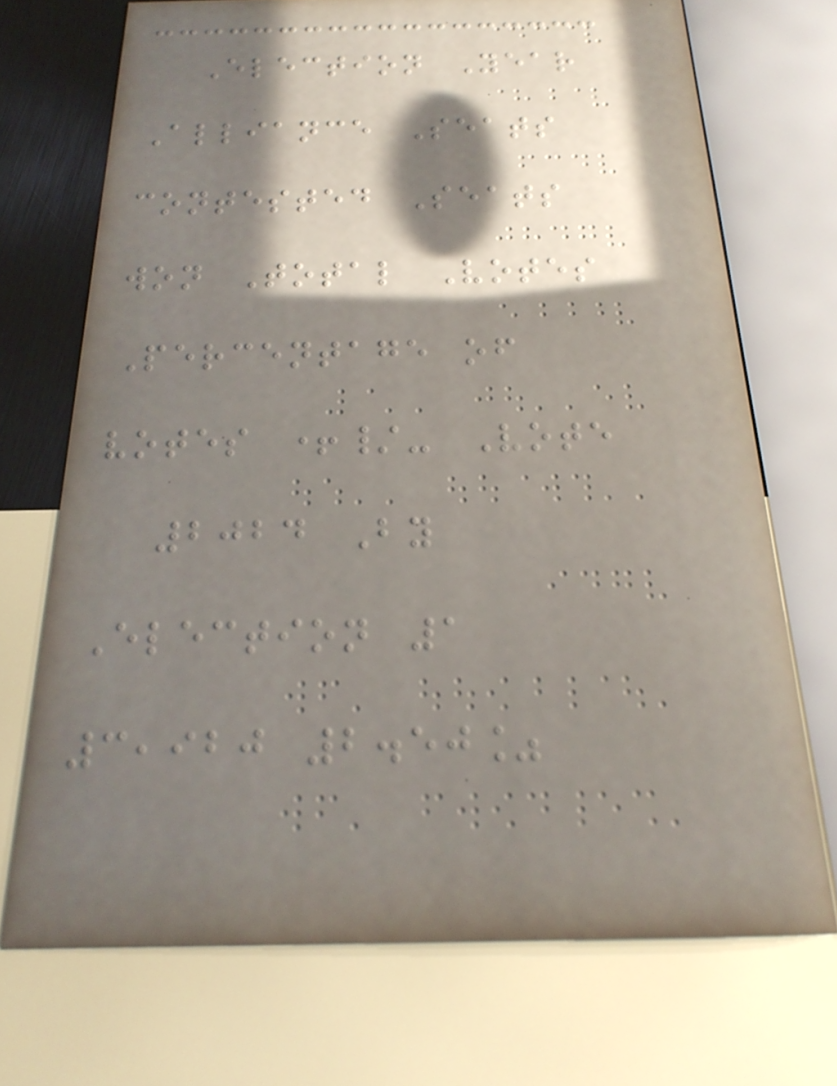Election Year
Alliance Seats
contested Seats
won Total Votes
Percentage of
votes +/- Vote
2024 By
Election 1
3,920 2.50%
